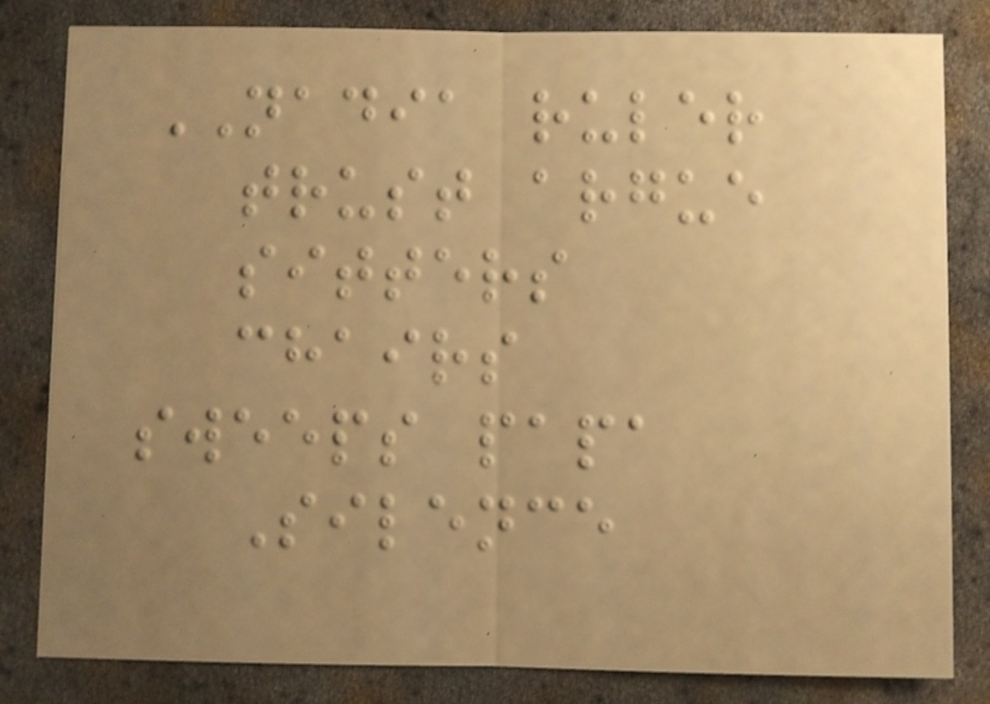NADIA ruler
trust argue
sitters
chairs
sweeps papa
Silence
